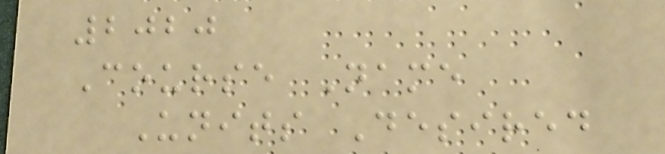2020
Course Name
Units Desired
